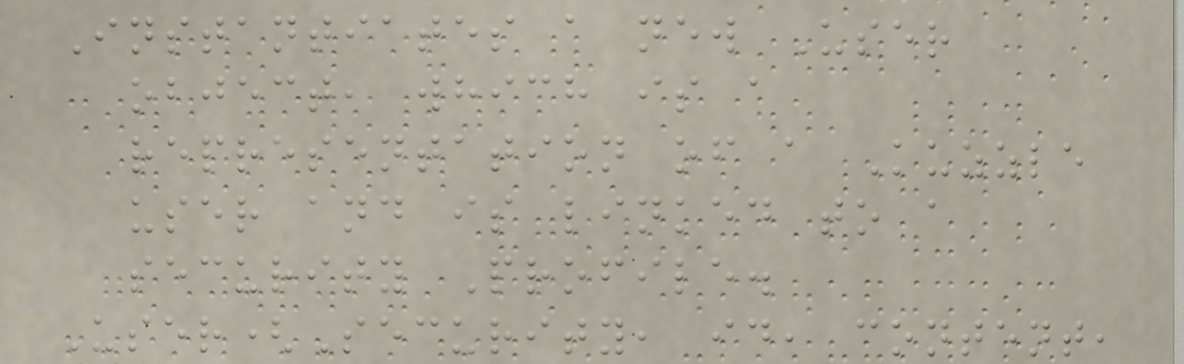Instantiates a new User
object, which is a
representation of a Kuzzle
user and is linked to a
security Profile.
User(Security, id, content,
